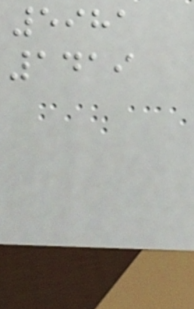5981
1419
